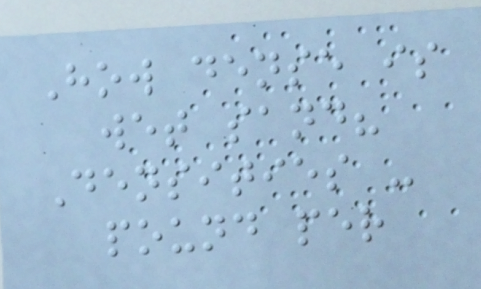How dense is
wet sand?
Densities -
pound per
